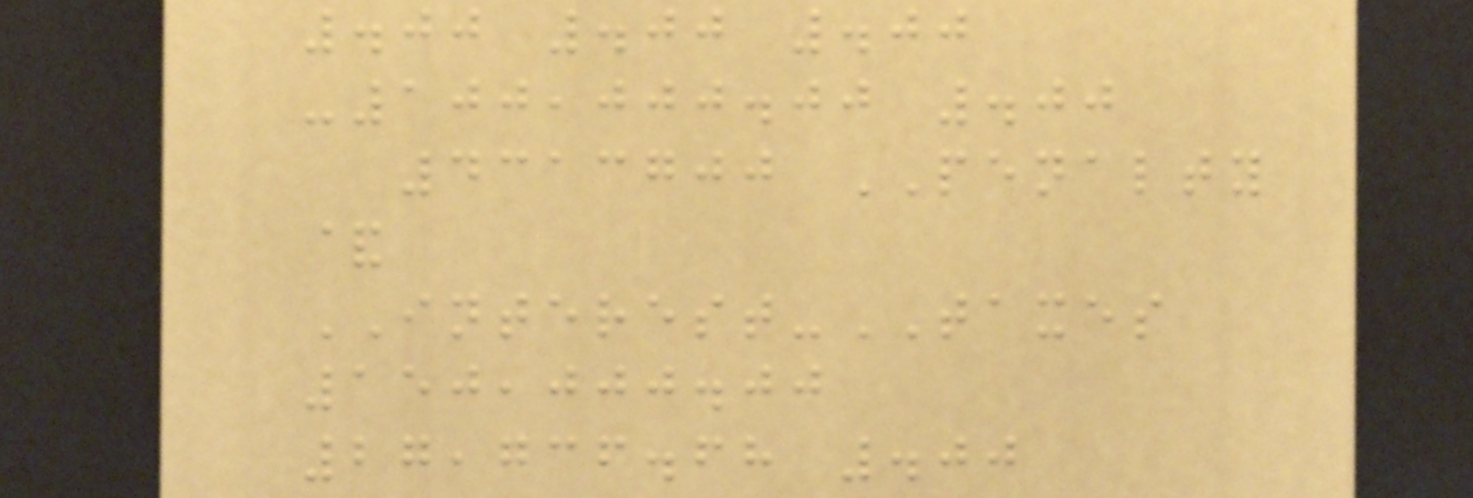.00 .00 .00
-100,000.00 .00
4313700 PENALTY
&
INTEREST-TAXES
150,000.00
27,736.68 .00
